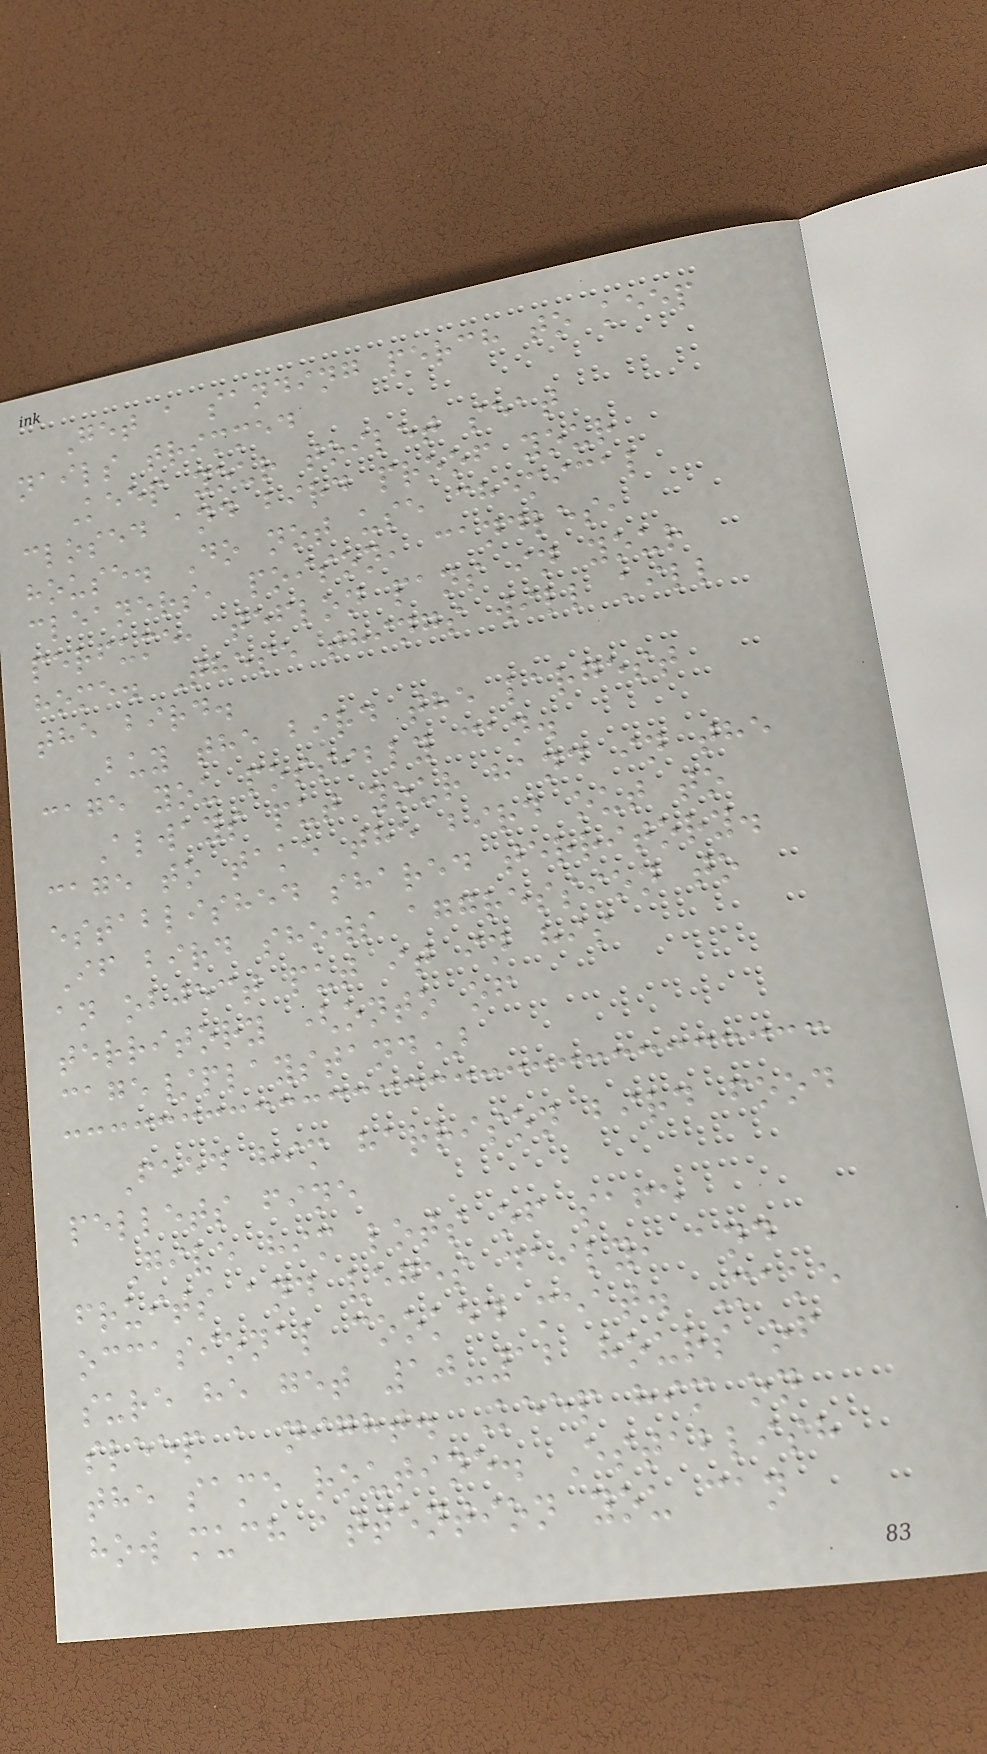Get a sanding perch to keep
nails trimmed
Keep your toilet seat
closed and bird proof your
house. Do not use chemical
cleaners, poison, candles,
perfume, teflon pans in your
home. These things will kill
the bird.
Buy the bird the largest
cage you possibly can.
Always put your hand in the
cage to take the bird out to
established shared territory.
If bird shows aggression to
an object put it in his
territory (onto of
cage/playstand)
Feed him harrison bird food
pellets fine
Give him lots of safe
fruits and veges daily, and
occasional cooked meat. Make
sure he get 10-12 hours of
sleep a night. Keep him on
the same routine. Establish
how much attention you can
